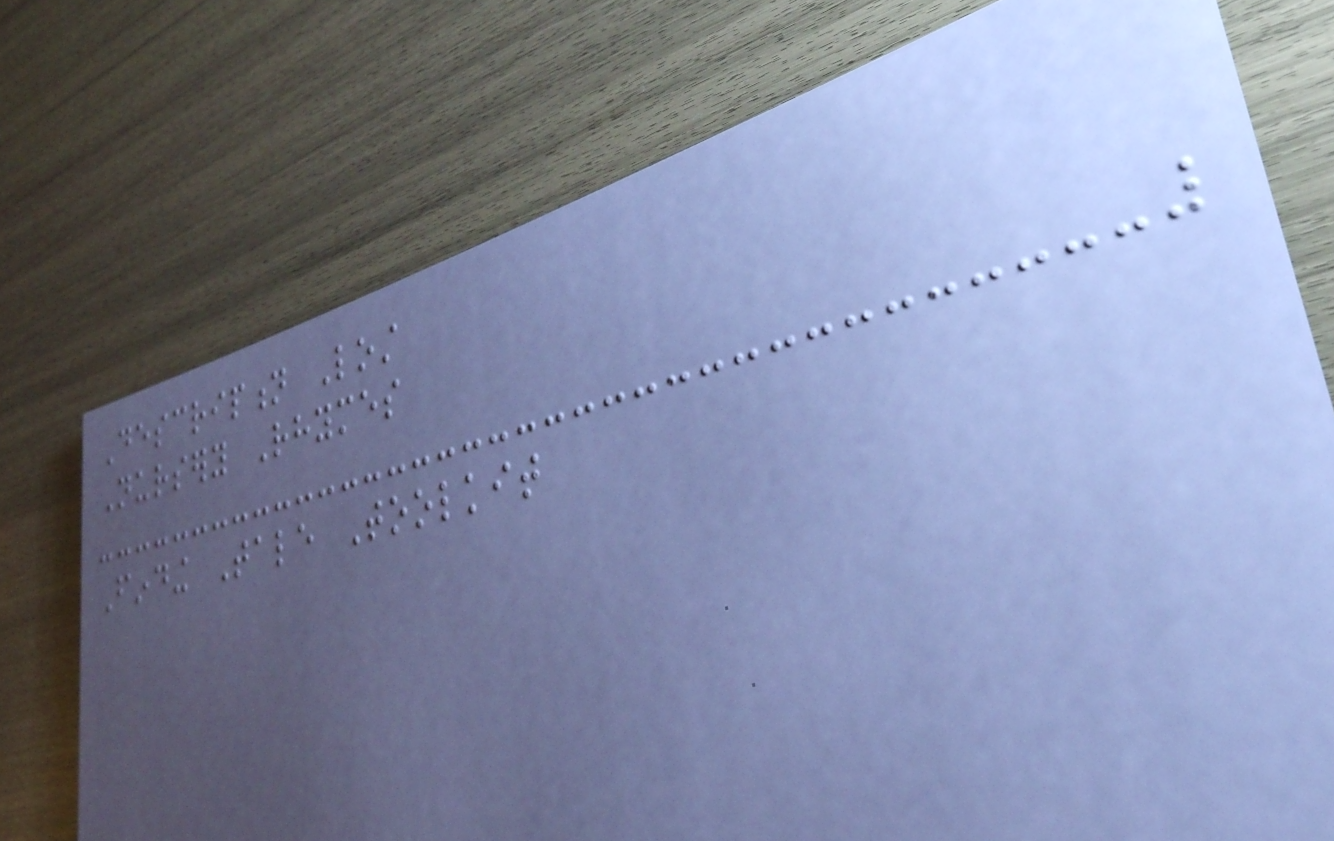Description Lost
Nursery Rhymes
Finding Tale Toolkit
